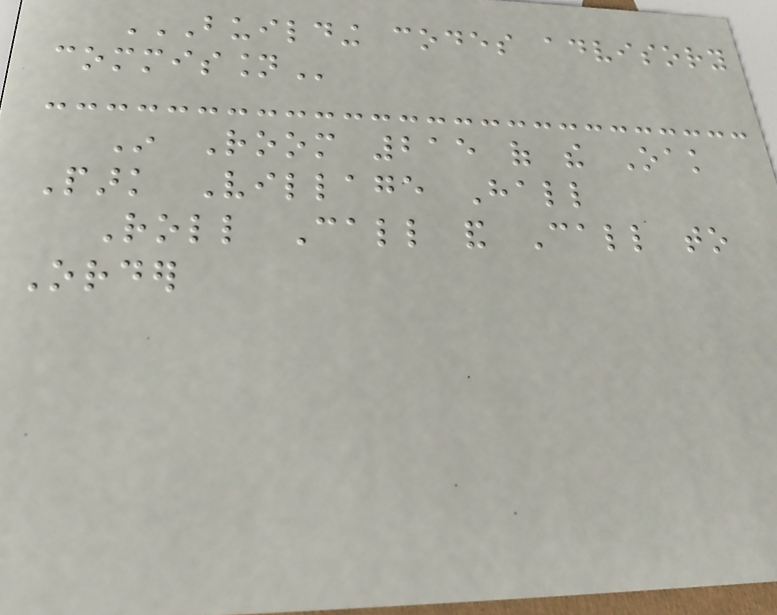BUILDING CODES ADVISORY
COMMISSION
In Room 215 of the Oak
Park Village Hall
Roll Call and Call to
Order
